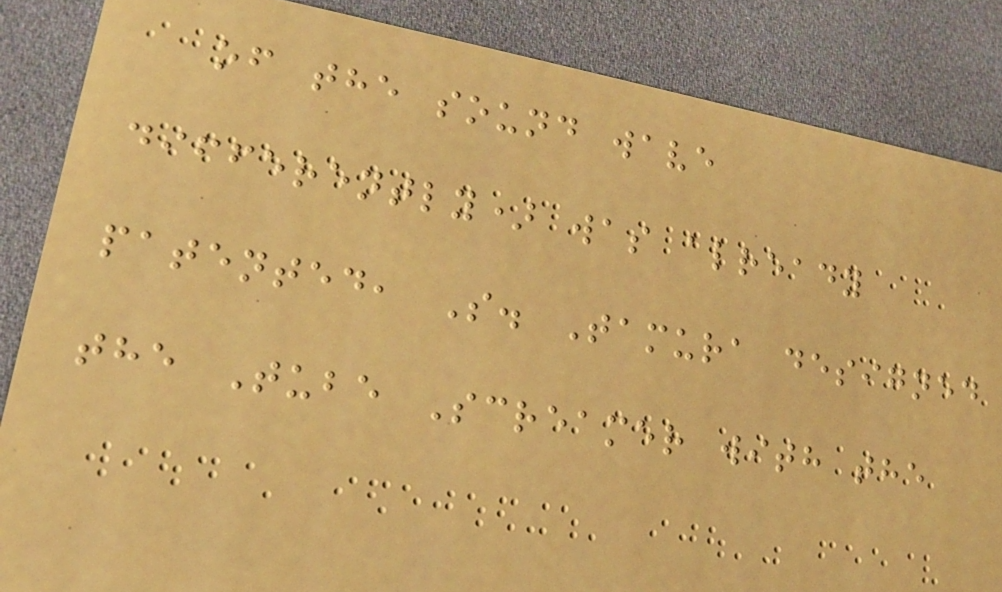of the sound wave
differently) was already
patented, S. Tamura designed
the Tube Screamer with the
